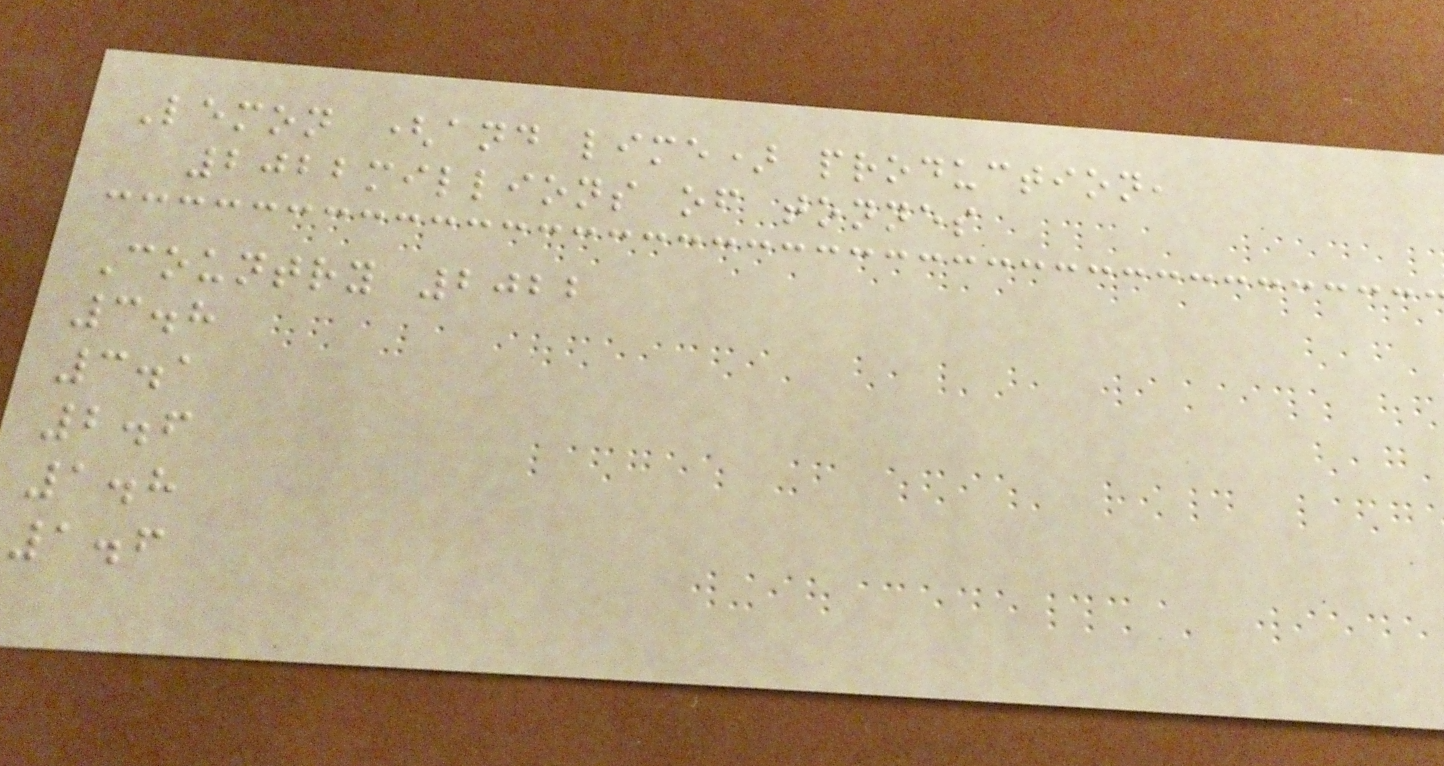Lemon (and lime) production,
2022millions of tonnes
Country 2022
3.8
3.1
2.6
1.8
1.6
